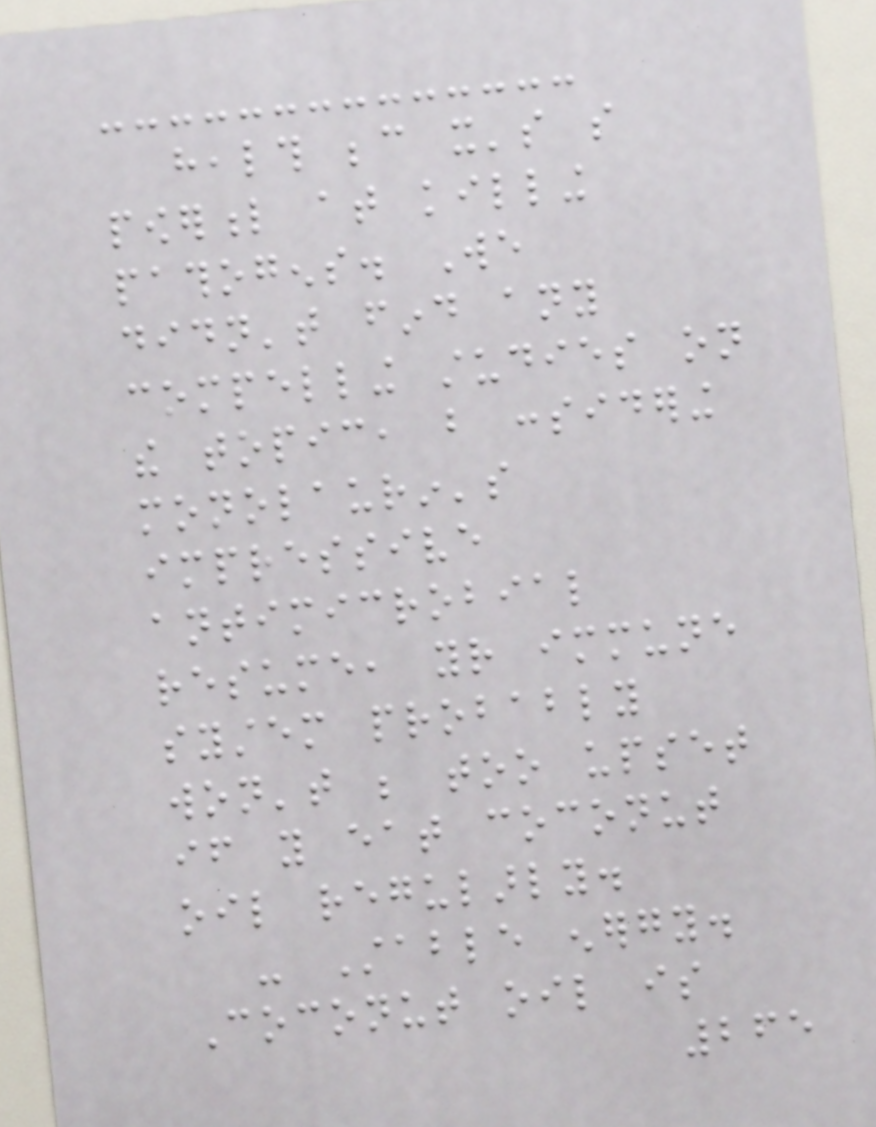health because it's so
powerful at killing
pathogens. We
didn't find any
compelling studies on
the topic, but considering
monolaurin's
impressive
antimicrobial
resume, your immune
system probably
won't be too upset
if you eat coconut
oil regularly.
- Stable energy.
Coconut oil is
265
